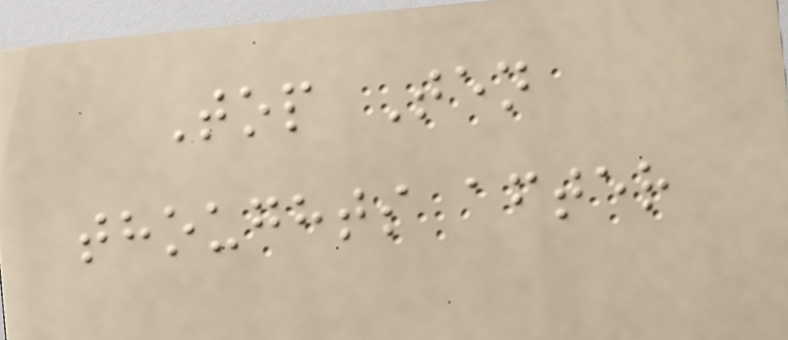Top Ten
thoughts after
